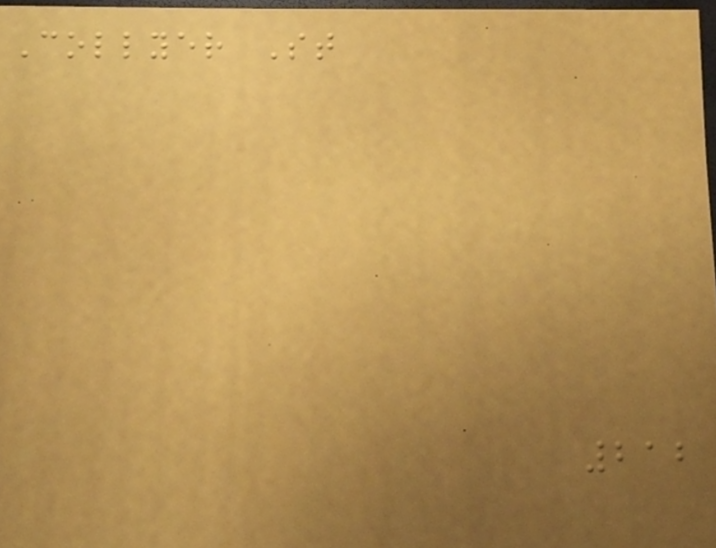Collyer St
212
